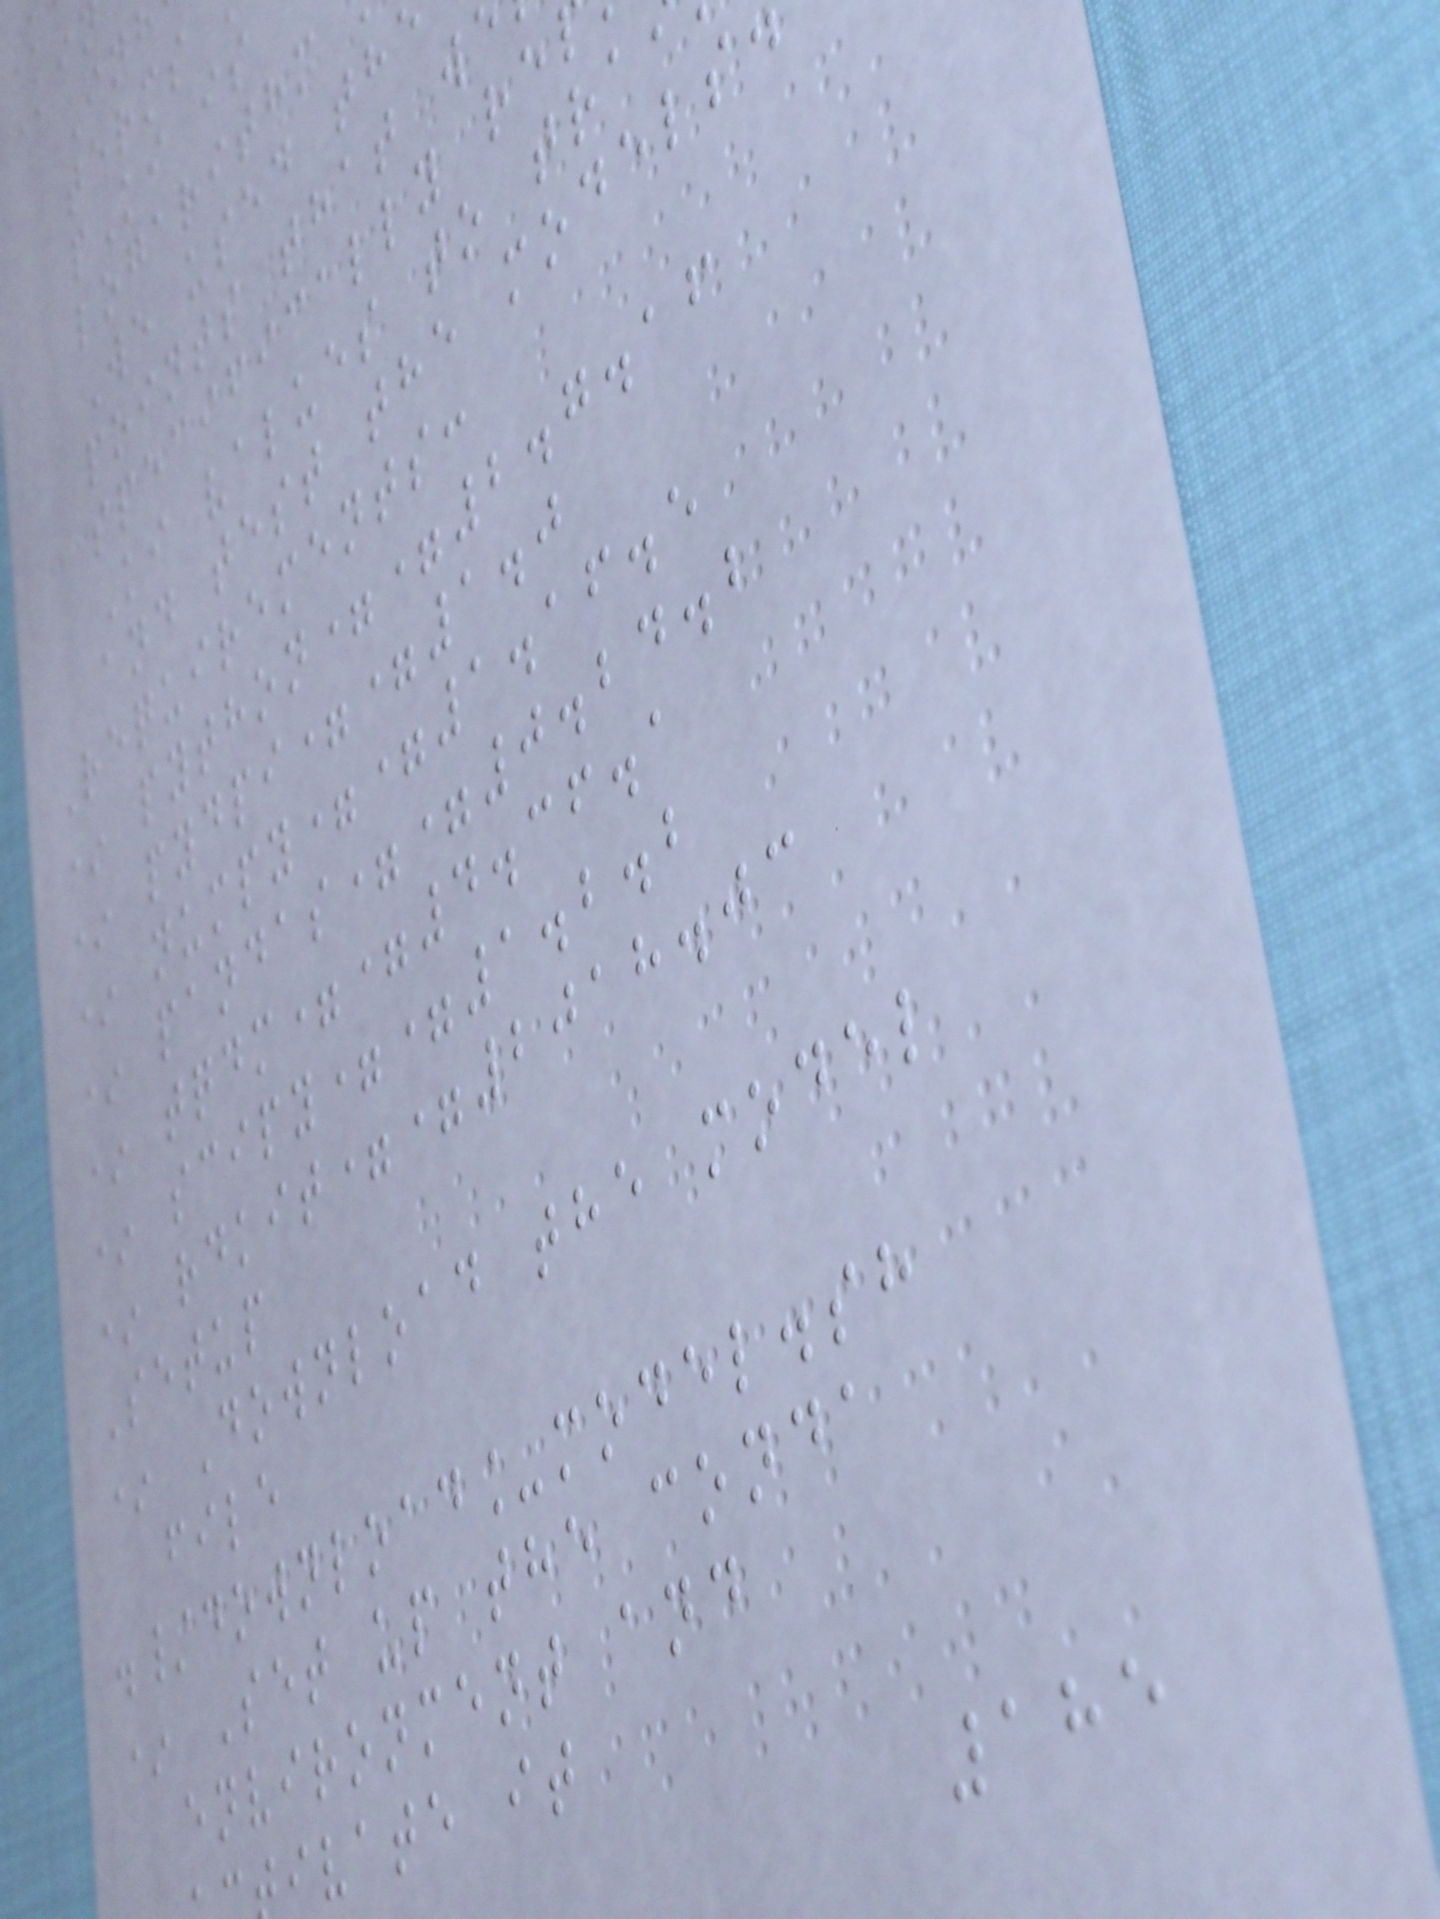pKi is
logarithm
We used th
points that w
specifically re
Ki values to tra
and test the models
Requirements:
* python==2.7.16
* pydpi==1.0
* numpy==1.16.5
* pandas==0.24.2
* tqdm==4.36.1
* scipy==1.2.2
* rdkit==2018.03
Setup
* Download the model
file
./download_model.sh
* Set up the conda
environment and
ivate it
185
